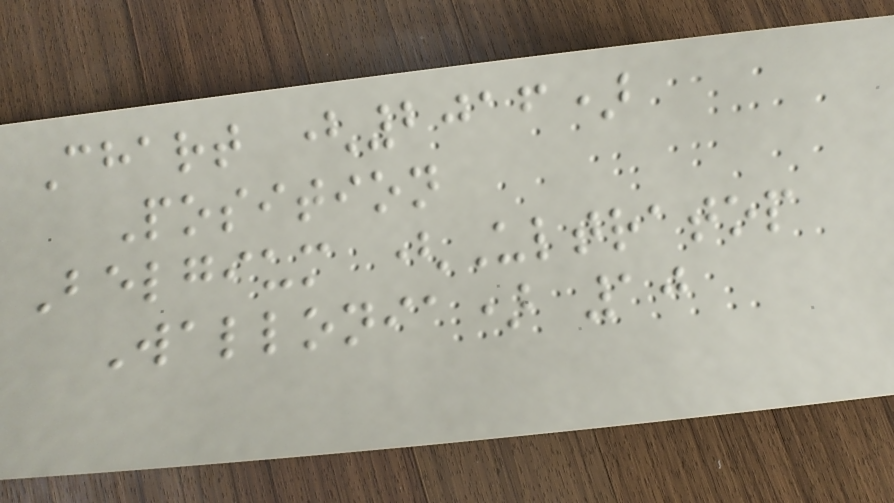Chart (2016)
Position
Belgium (Ultratop
Wallonia) 10
